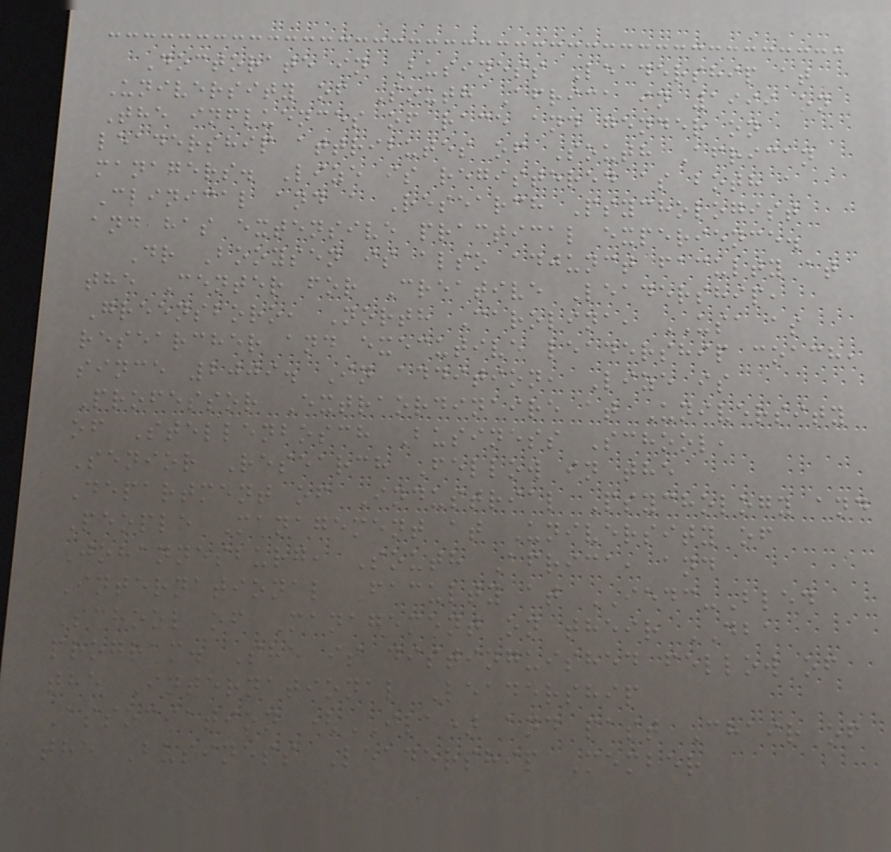Doctorate in Business Leadership at
University of South Africa in 1999 on
The influences of race and gender on
leadership attributes of South African
managers. Lize is registered as both a
Clinical and a Research Psychologist
and has extensive practical experience.
Dr Booysen is also adjunct faculty at
the Center for Creative Leadership,
Greensboro, North Carolina, USA as
researcher and executive leadership coach,
since 2009. In addition, Lize is
Professor Extraordinaire at University
of Stellenbosch Business School,
Senior Research Fellow in the
Department of Industrial Psychology and
People Management at University of
Johannesburg, South Africa, and
International Faculty at IEDC-Bled
School of Management on their DBA
program. She is distinguished fellow of
the International Leadership
Association (ILA) and past Chair of
the Business Leadership Member
